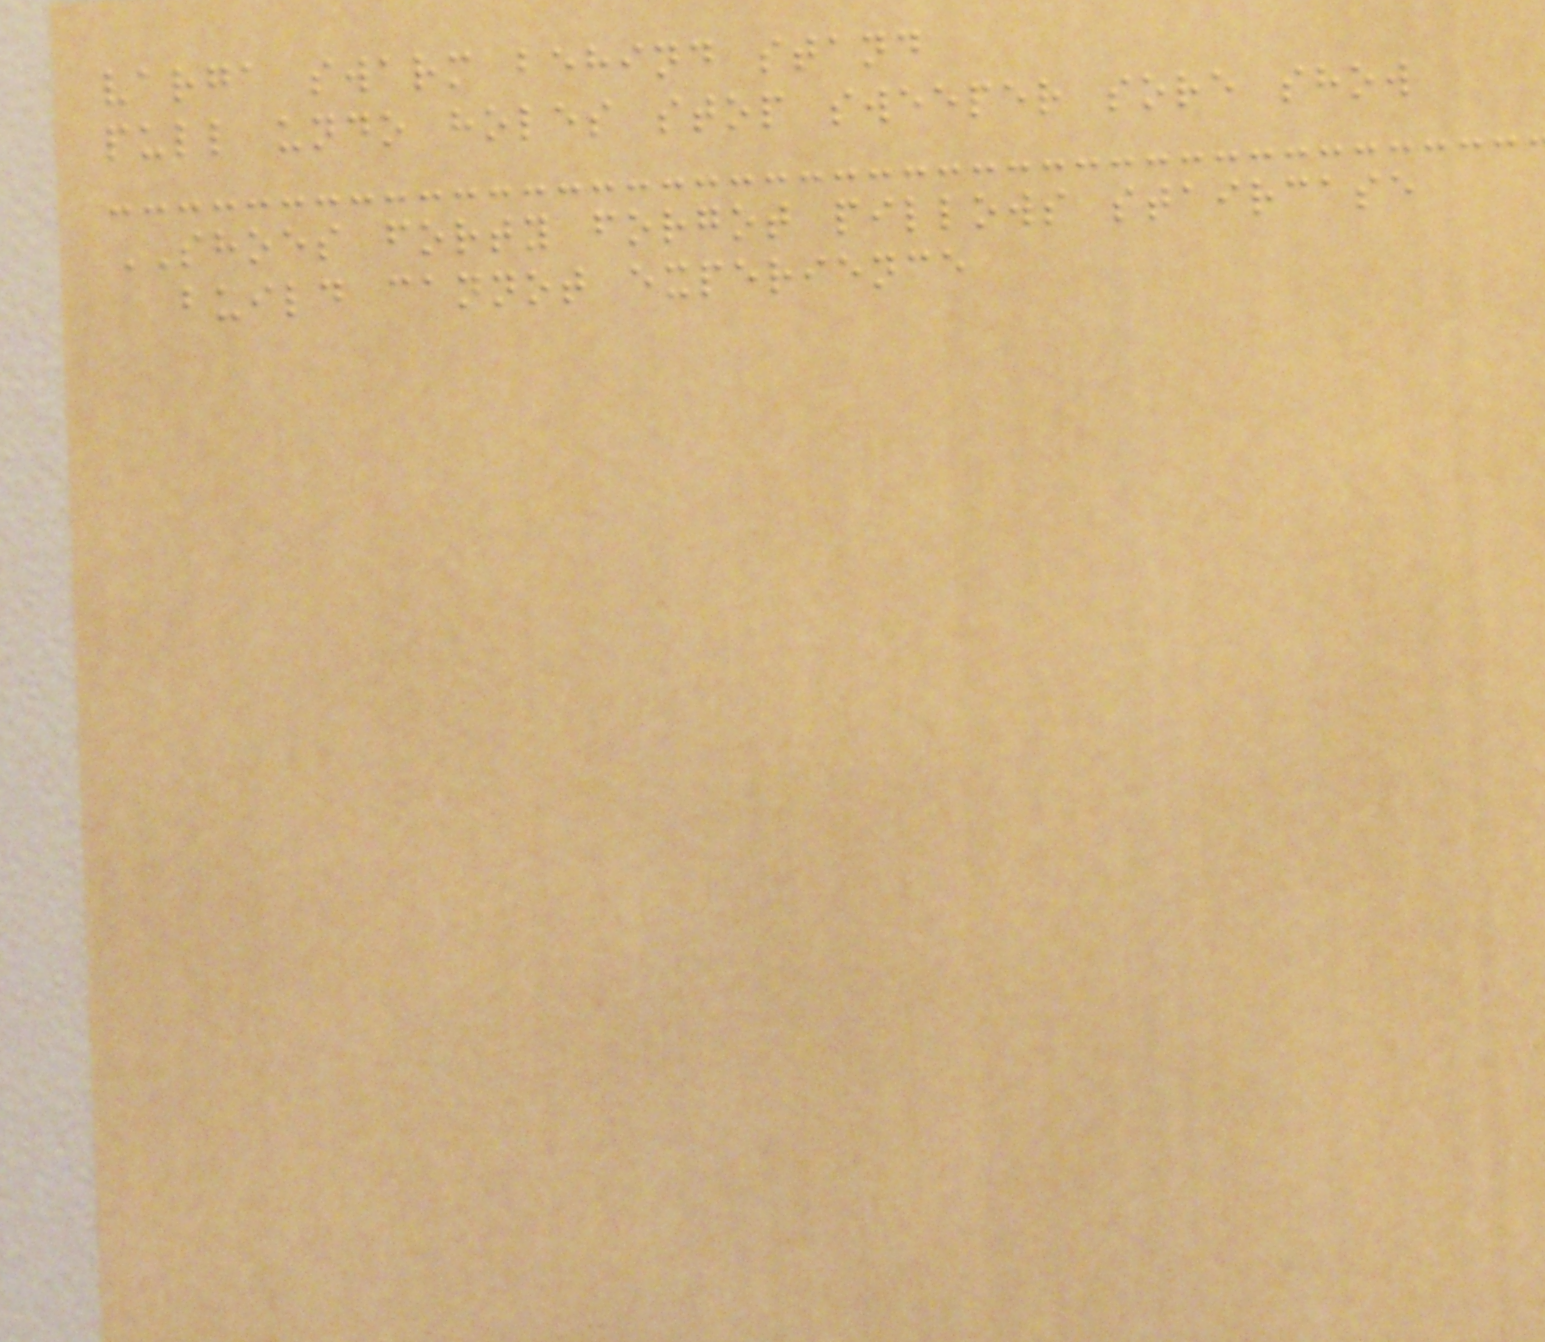varga swarm behind stand
pull undo holes stop sweeper sore show
SHOES forty forgot pillows staircase
build cannot experience
